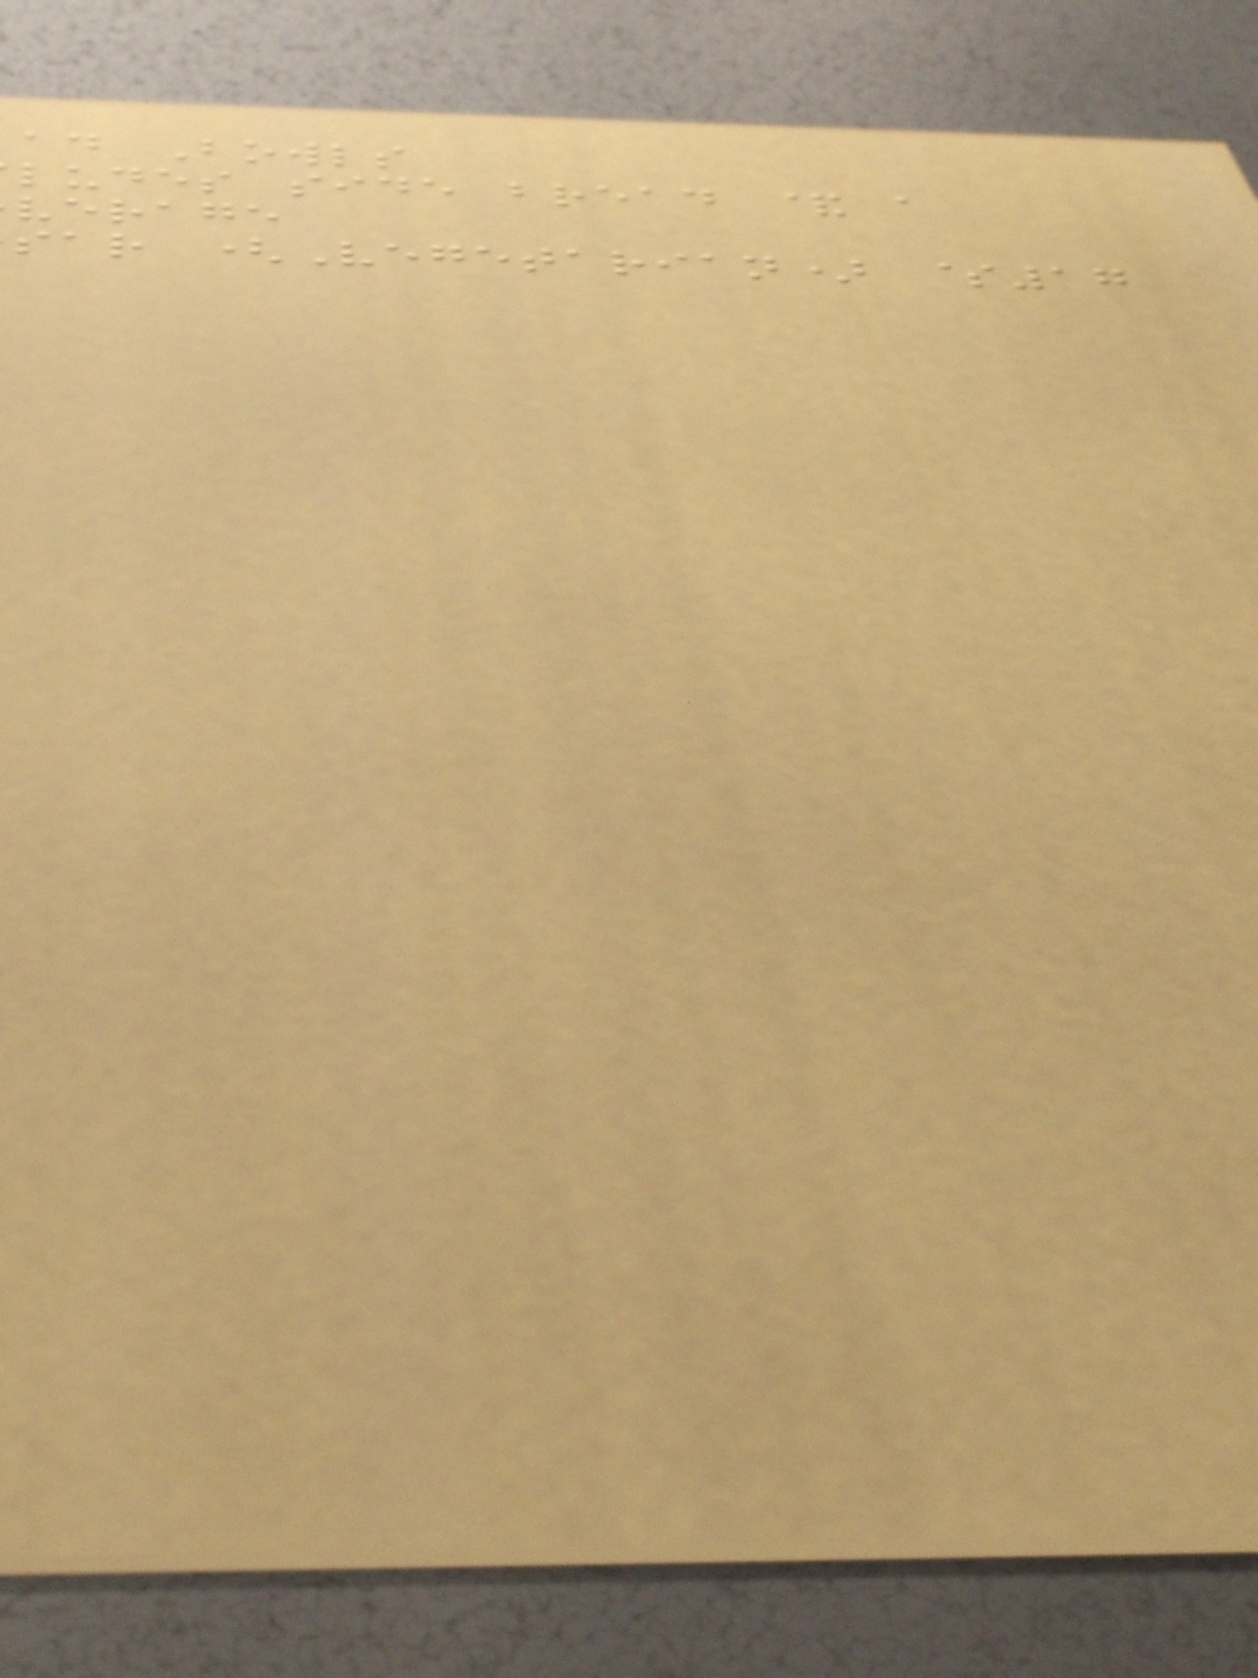ad Bowls
ludes side bread & a
verage
sar (Vegetarian) $17
